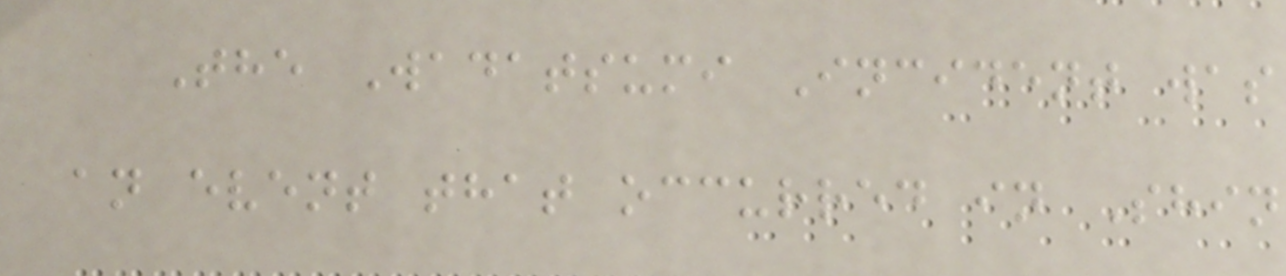The Wadatsumi Incident was
an event that occurred in Shin
